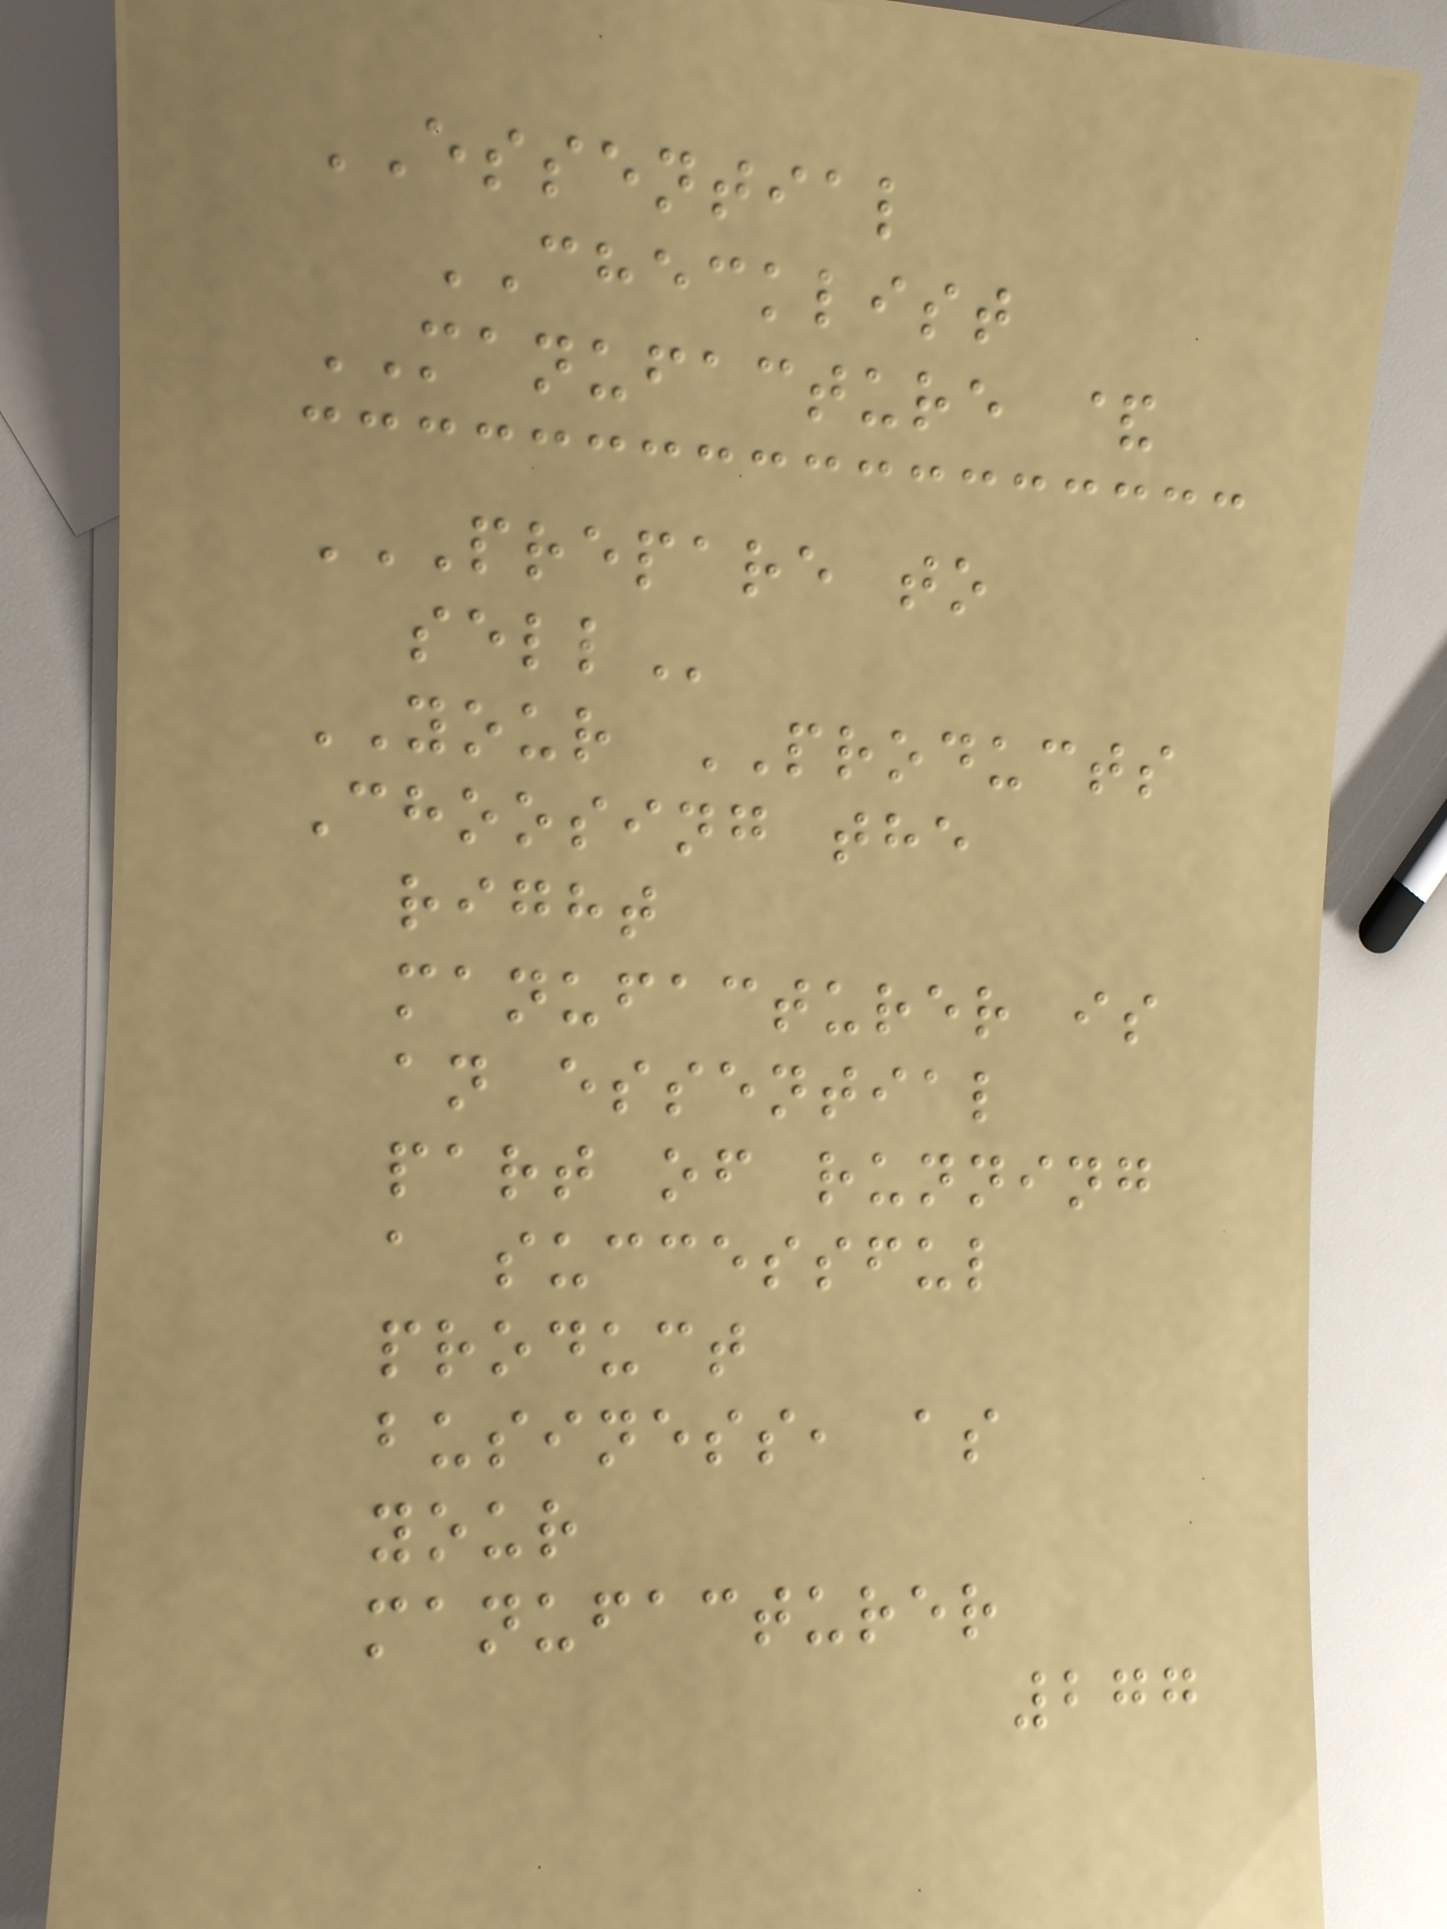ESSENTIAL
CHECKLIST
MANUFACTURE &
PREPARE TO
SELL
YOUR PRODUCTS
Choosing the
right
manufacturer is
an essential
part of running
a successful
product
business, as
your
manufacturer
277
